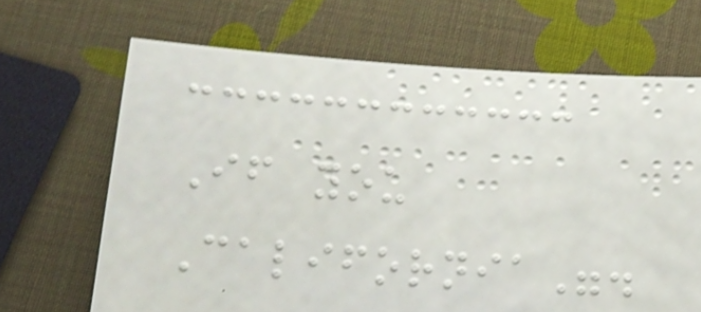If you
California".
